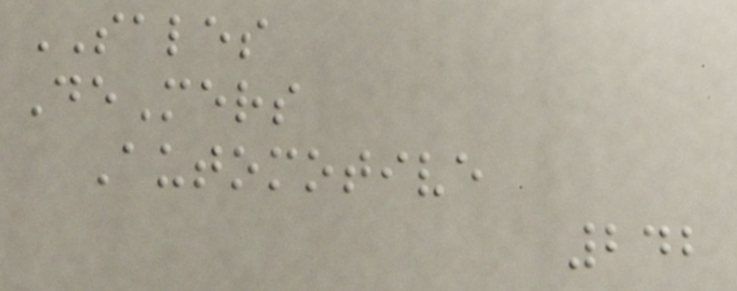SALES
DeMers
Automotive
242
